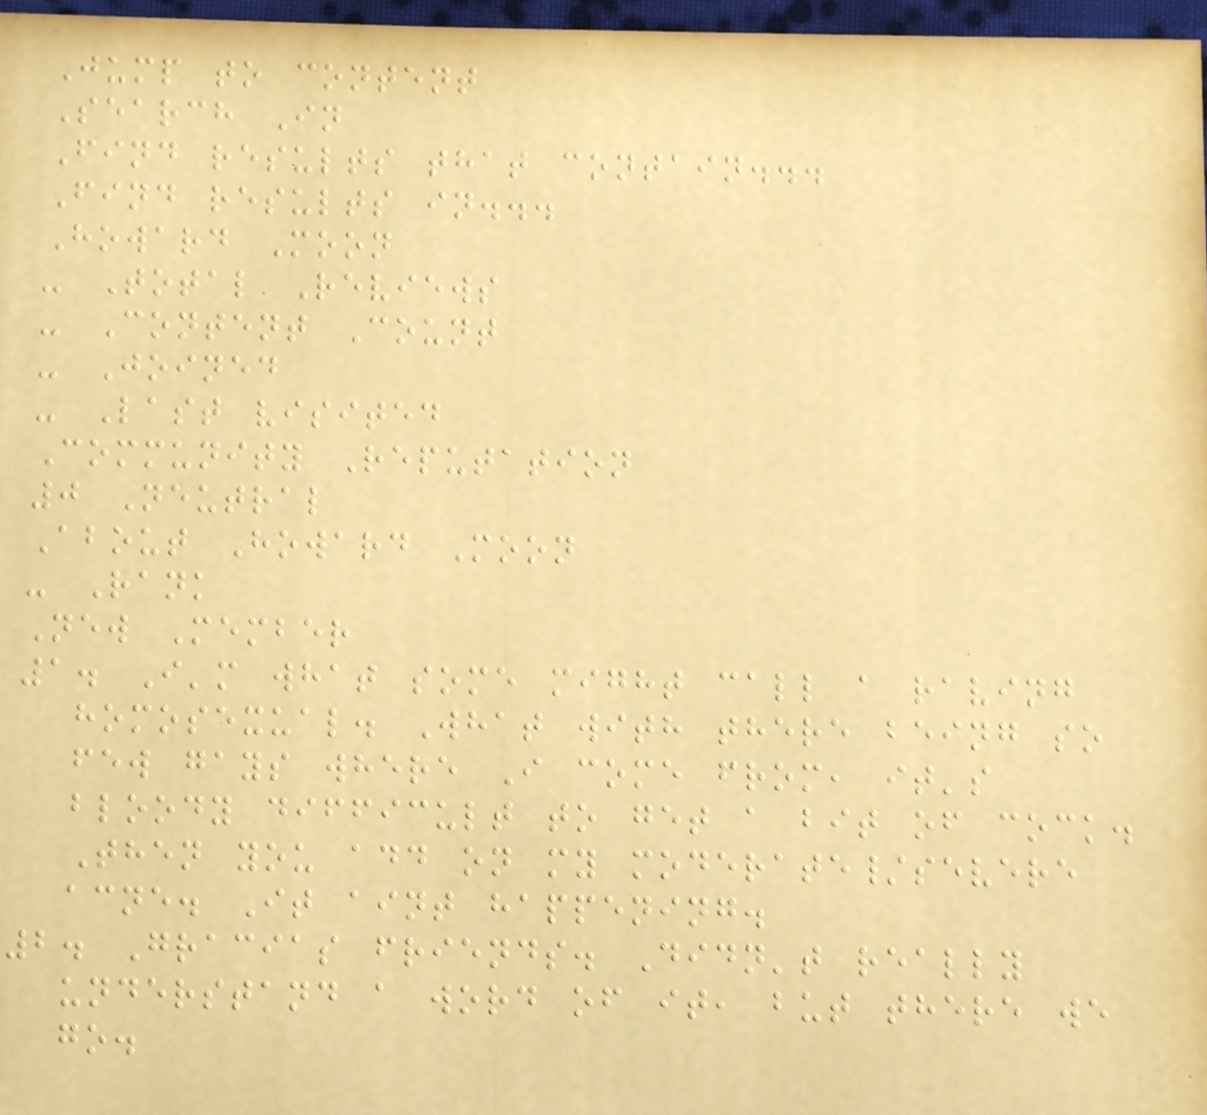Jump to content
Search In
Find results that contain...
Find results in...
Howard Moon
- Total Reviews
- Content Count
- Joined
- Last visited
Community Reputation
0 Neutral
About Howard Moon
- Rank
New Member
1. I'm what some might call a raving
homosexual. What with there being so
few gays where I come from, it's
bloody difficult to get a bit of cock.
Then you add on my moderate/severe
acne. It aint happening.
2. Gracias friends. Didn't really
understand a word of it, but there we
go.
